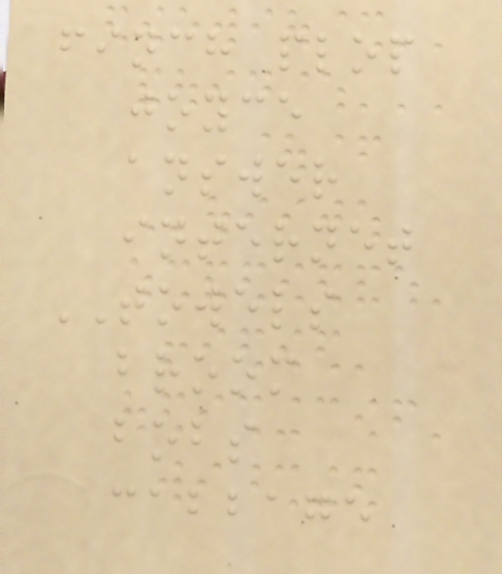finch plop
joyce
answer
internet
TOWELS
broom
bobs
cabbage
